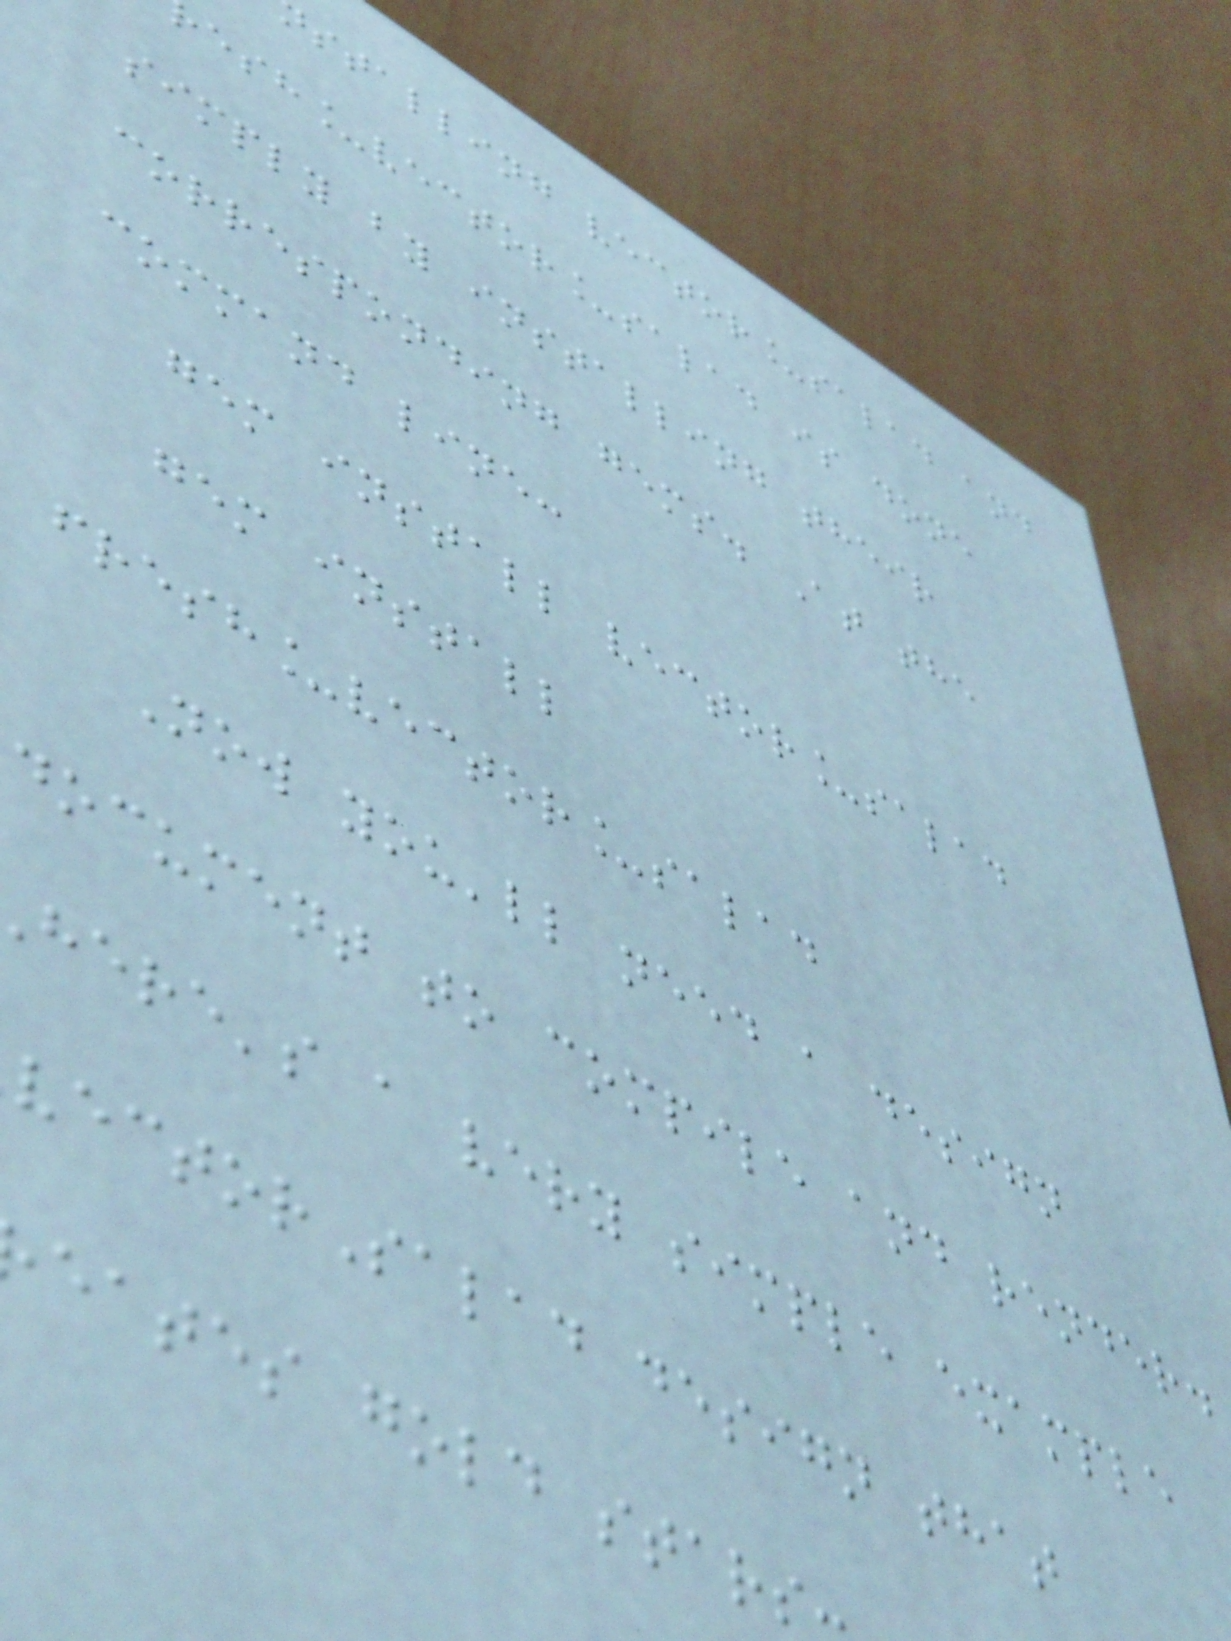stalling vector_salad and
esh_vector_salad is done
simply by installing their
corresponding gems. At the
command line:
gem install vector_salad
gem install
fresh_vector_salad
Now you'll need a design
document to compile and render.
here's a very simple example
ectorSalad design that
eates gold stars
